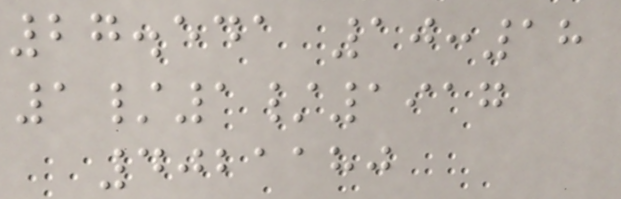27.541 10:18
1/1/1917
4021180
